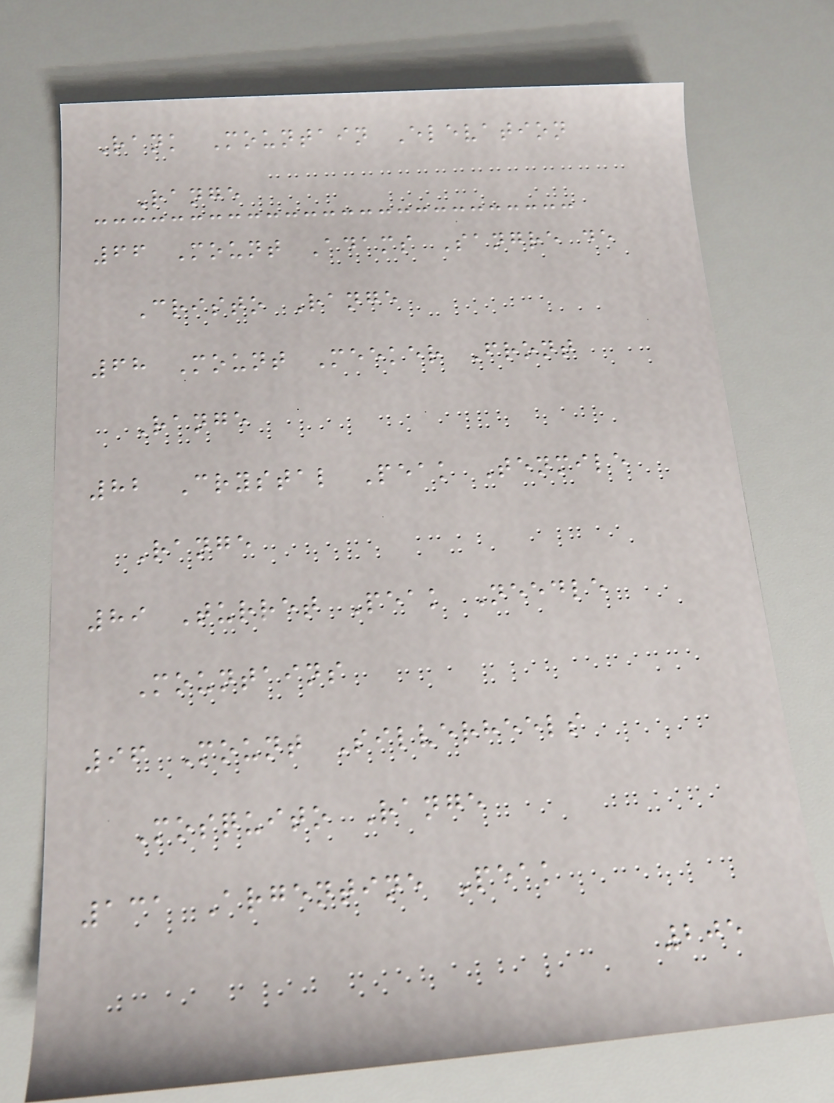Rank Mountain Elevation
Range
66 Mount Adams Sangre de
Cristo Range
68 Mount Meeker Front
Range
82 Crystal Peak Tenmile
Range
89 Turret Peak Needle
Mountains
96 Mount Silverheels
Mosquito Range
131 Argentine Peak
205
